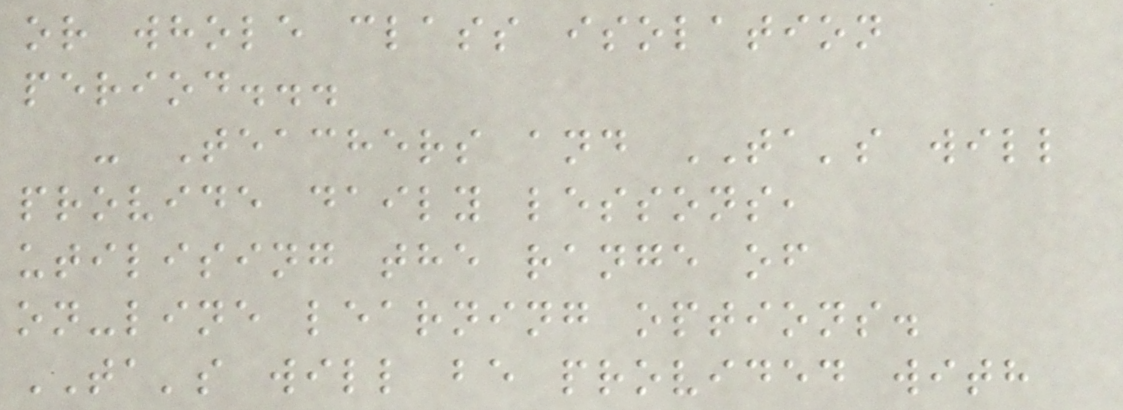or whole class isolation
period...
- Teachers and TA's will
provide daily lessons,
utilising the range of
on-line learning options.
TA's will be provided with
